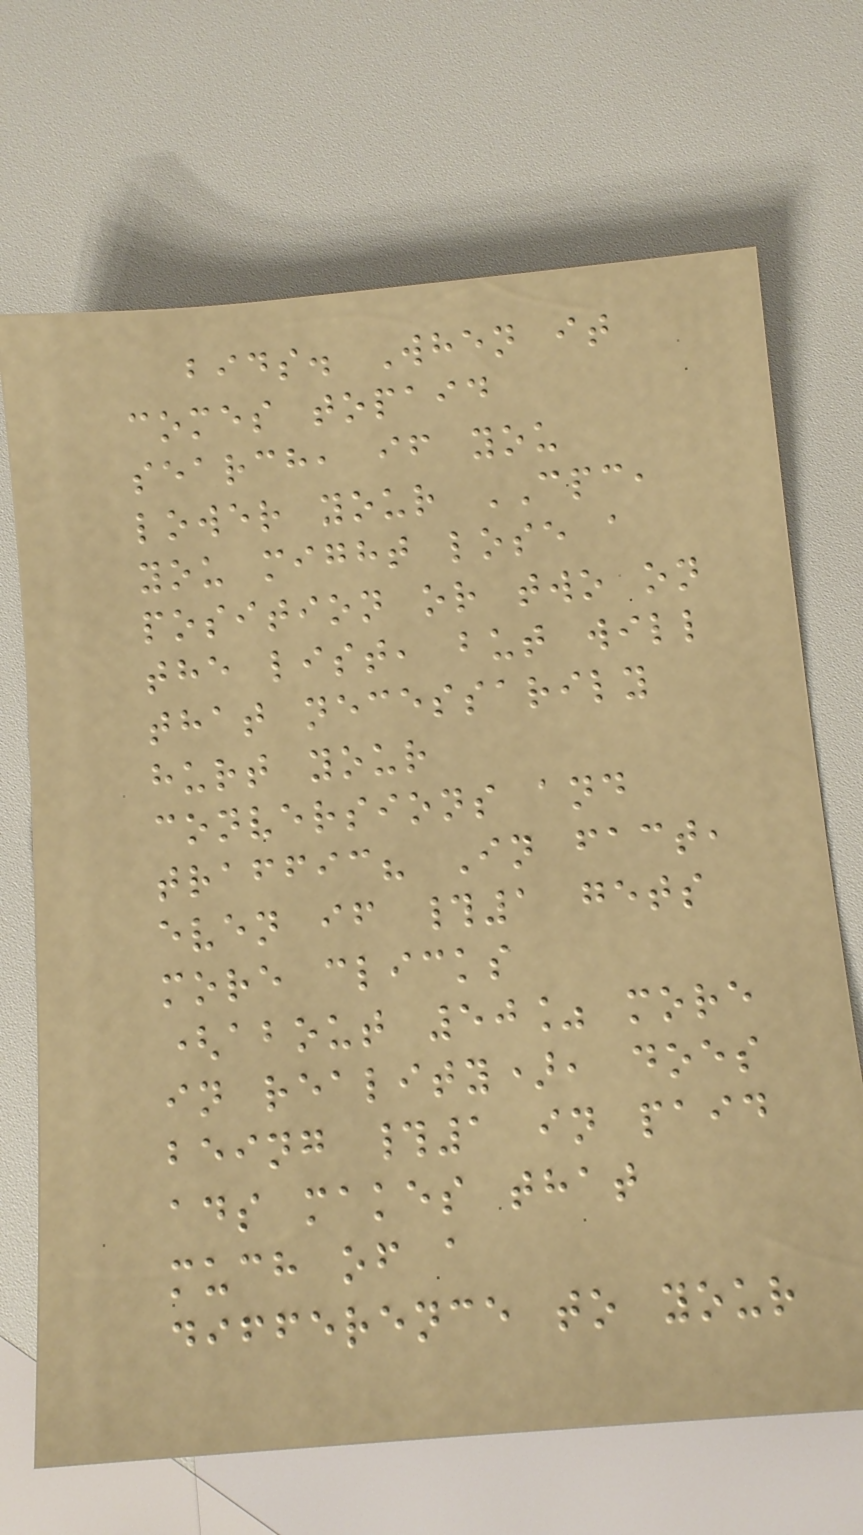bids. When it
comes topaid
search, if you
lower your CPC,
you might lose a
position or two on
the list, but will
that necessarily
hurt your
conversions and
traffic? In fact,
even if #1 gets
more clicks
(about 50% more
in reality), does
being #1 in paid
ads makes that
much of a
difference to your
